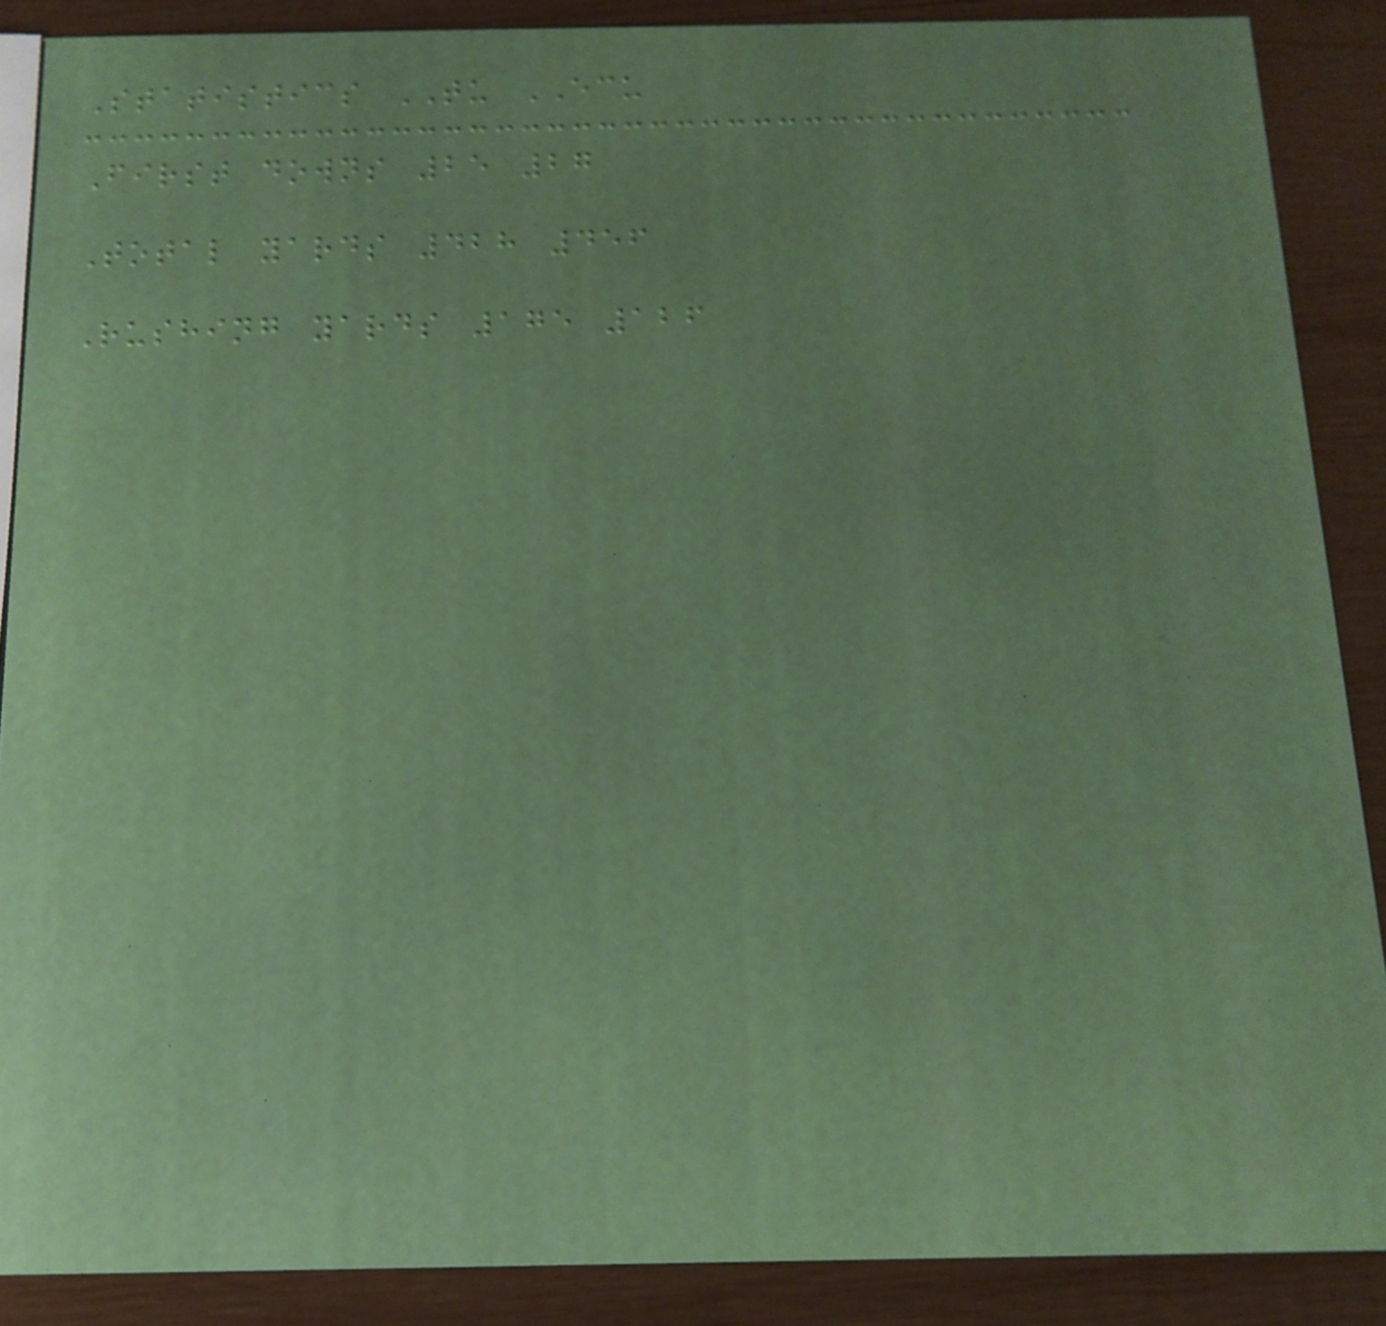Statistics TU ECU
First downs 25 27
Total yards 428 456
Rushing yards 175 126
